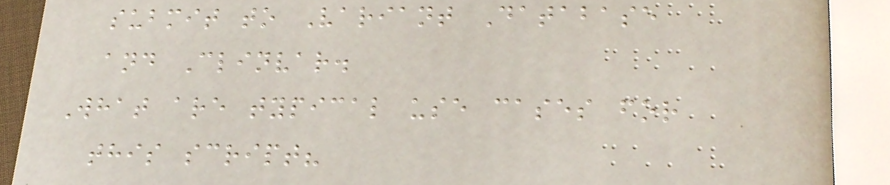submit to Variant Database
and Clinvar.
What are typical use cases for
this script?
